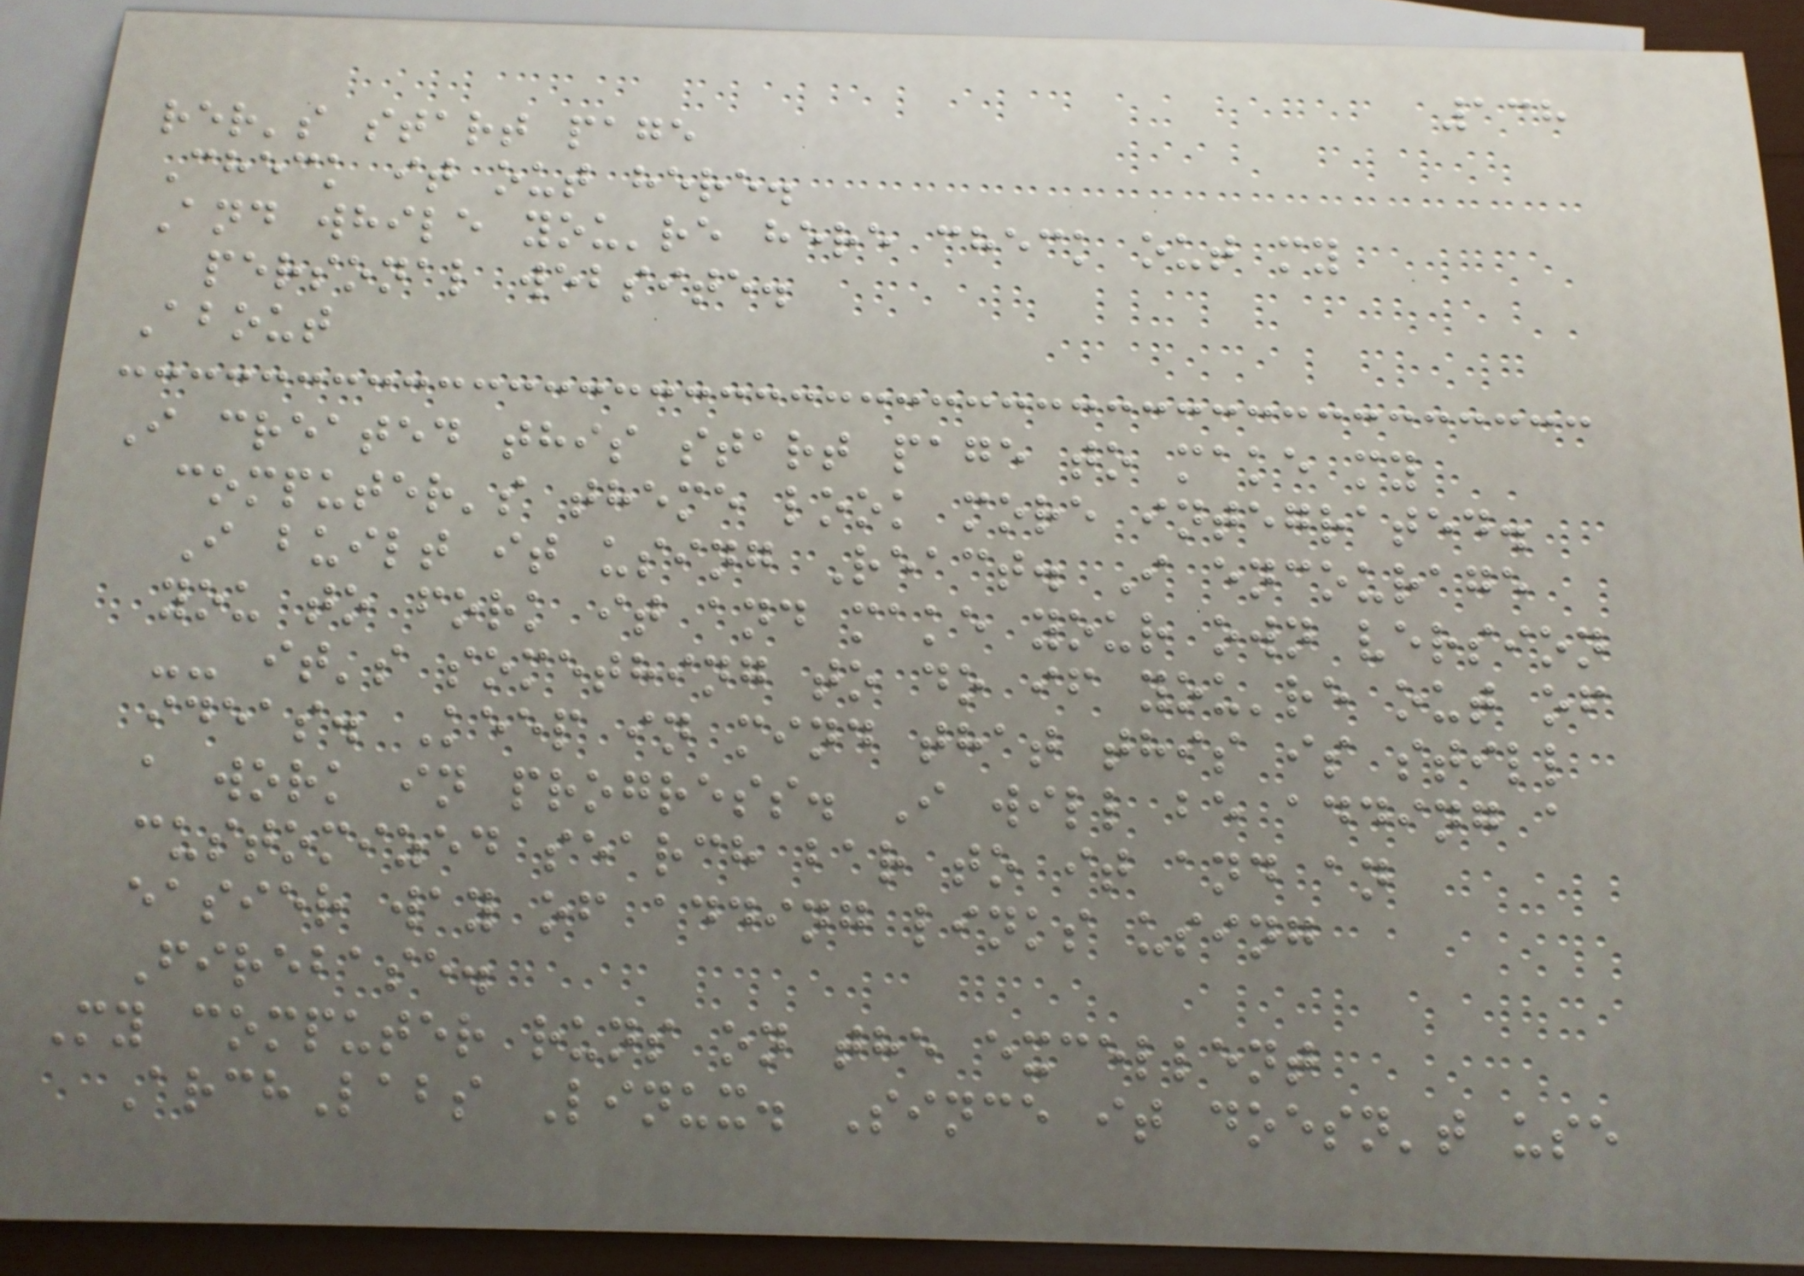138
rer's start page
Check it out here.
And while you're here check out my
personal website.
About
I created this start page to make my
computer's theme look more integrated.
I built it using React. I encourage
you to fork it and make your own version
-- it's something to do if you're out of
ideas. Keep in mind that this is still
a work in progress. I will be adding a
customized search bar to it and an
easier way of adding links using
Firebase.
My computer runs on the excellent
ArchLabs Linux. Since it doesn't use
